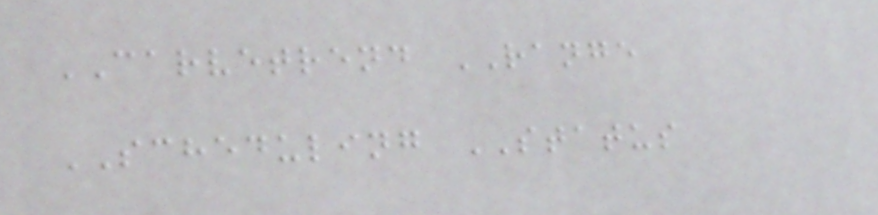CARVETREND RANGE
SCHEDULING STATUS
